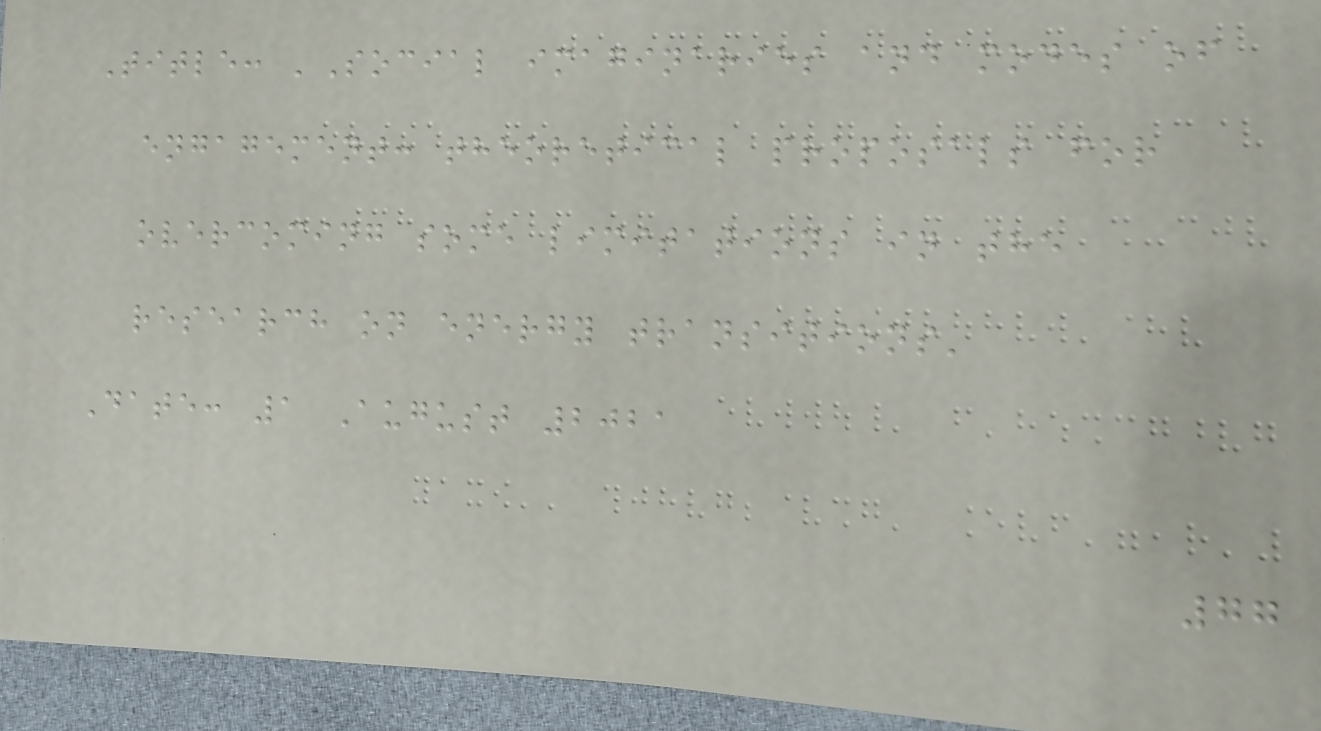Title: 'Social imaginaries and modes of
engagement: theoretical proposals for
overcoming some limitations in the
research on energy transitions'
Date: 1 August 2021
77
